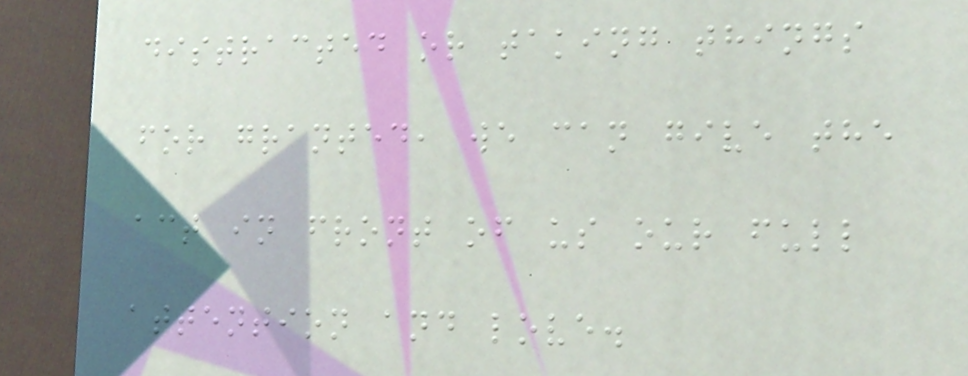distracted or taking things
for granted, we can give the
act in front of us our full
attention and love.
